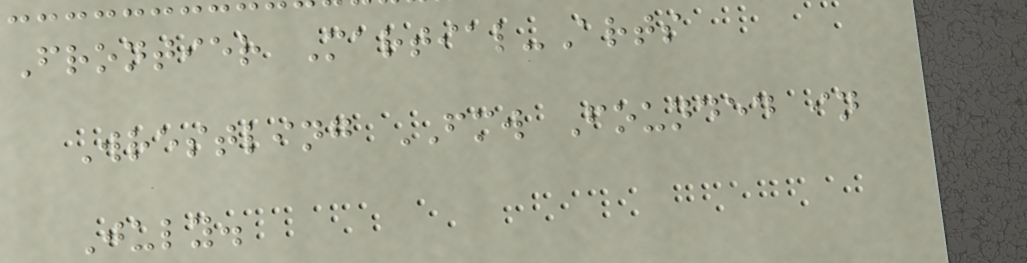Frontier Martial-Arts
Wrestling FMW Founded in
July.
